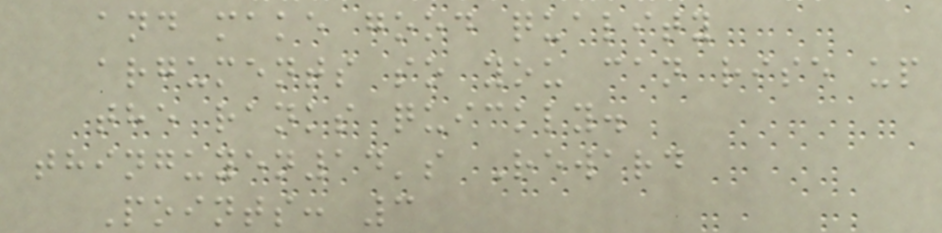and make good quality
arguments so you can rise up
the ranks quickly.
thinguyen14's Reward
Points: 3
